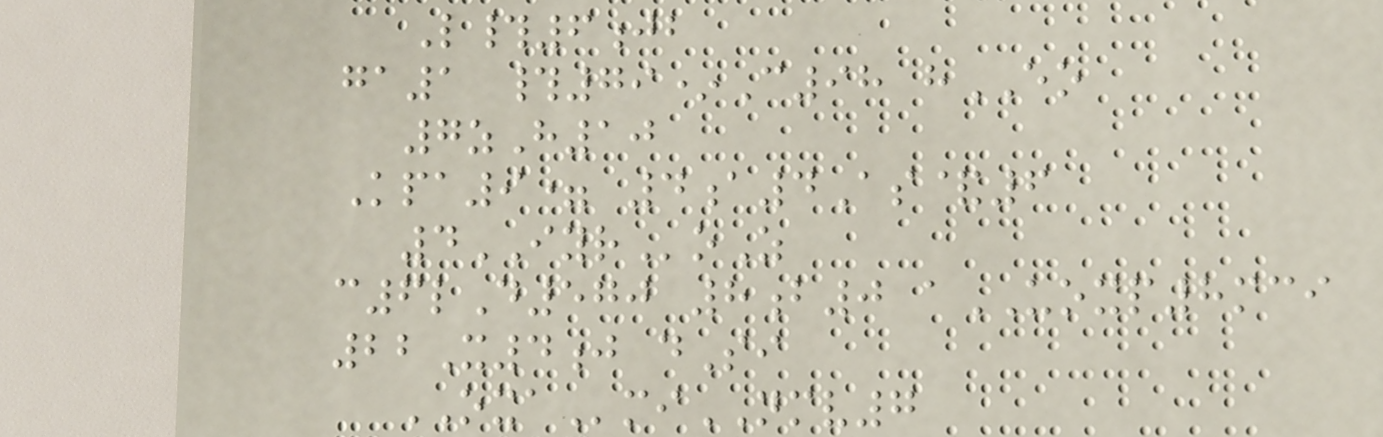L#6jb
ga1 #79*C98 hEO
7zH10
Kpa9= 4a4As&6
4IYRoZ
c6lD570 8b0 aUOXP8mci
22X4j dSi
OXAmiNMV7
